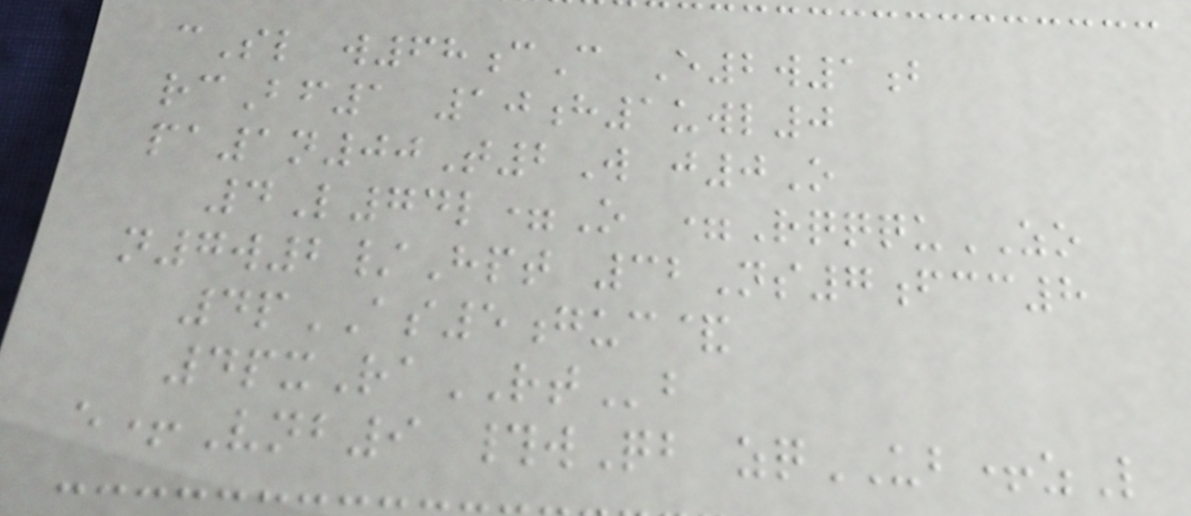cSl w68cC E2w1b
rcBf1 10h1uwl0
pa1n00T2W j0O
4L74l=O =RqqquZO
n7w2/Hpt 32Ns7fcc8
4pAS5guc&
4pxRaRTb
e+Vnb9 #wQb zqUB+zL
